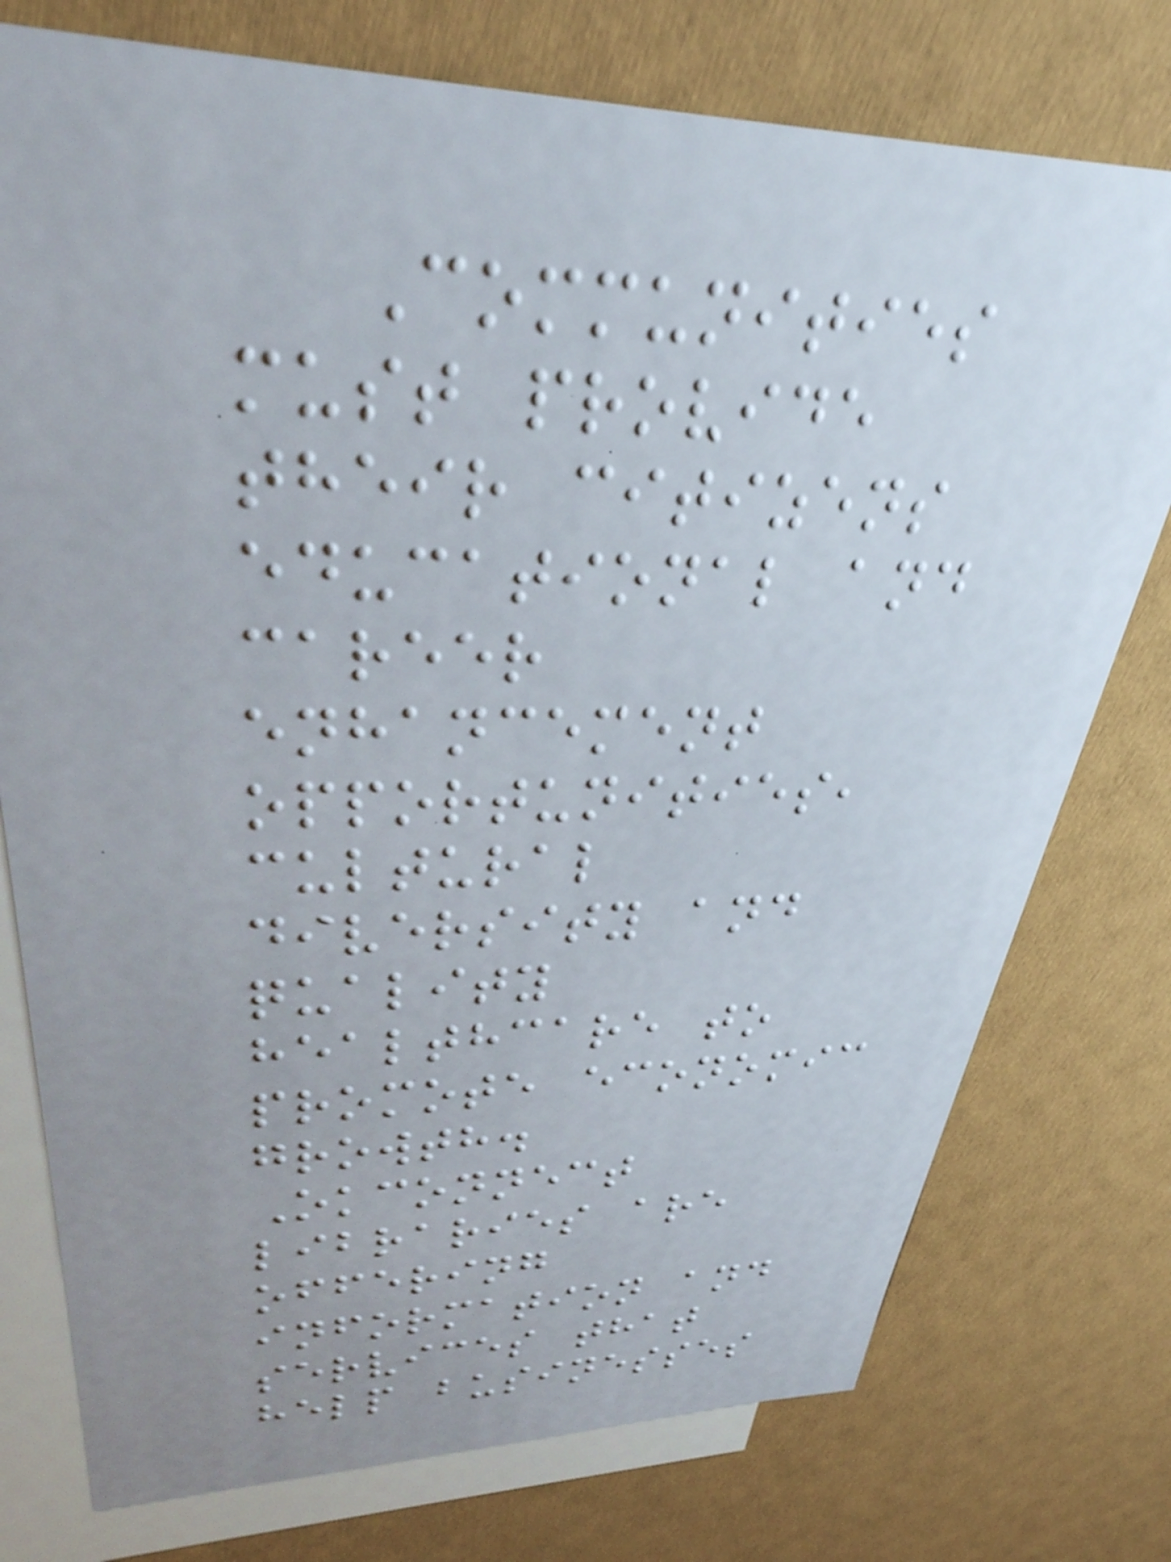Communities
must provide
their citizens
educational and
career
enhancement
opportunities,
cultural
diversity and
quality
healthcare to
promote economic
growth.
Okconnect
libraries are
offering
information and
services that
help businesses
